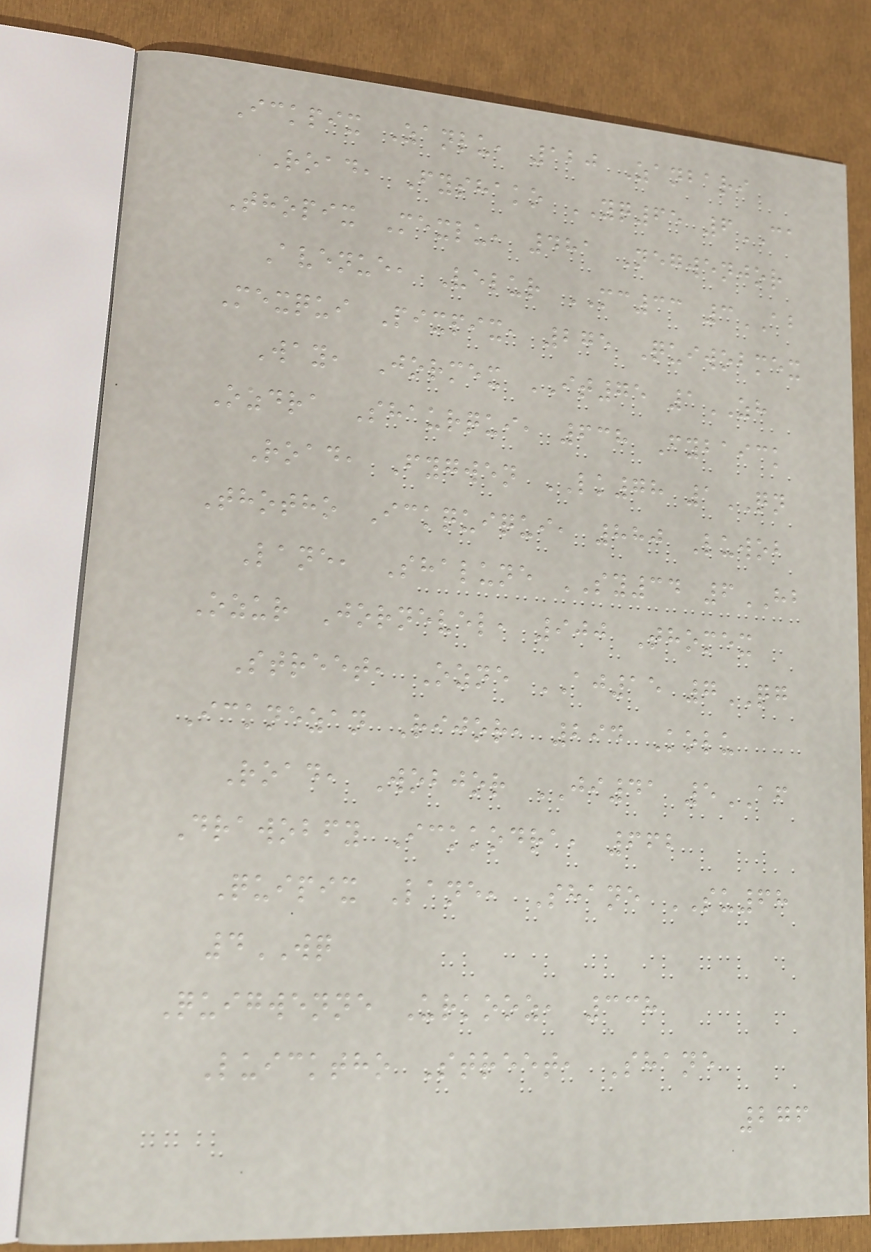Ickpix Zanlu, 120 Zanbari
Road, Fyshako YQ65 6CA
Thopix Mexlu, 481 Negwenjor
Avenue, Velur MC33 3AB
Mexqui Pixpix, 275 Quiwobmex
Way, Jormex IT75 1ZH
Ozdra Shaurqui, 638 Fybaick
Road, Fygwen LK78 1QN
Thotho Ickquiqui, 880 Luwob
Lane, Shalune SY34 6HB
Ozur Jornevel, 900 Thomex
Street, Ozne AJ15 7QG
Icknezan Rijor, 294 Kolu
Road, Wobjor JI41 5AF
Drawobfy Ickkodra, 662
Quipix Lane, Shane SU68
4WQ
Quigwenne Urkooz, 338
Luicktho Street, Shane
276
